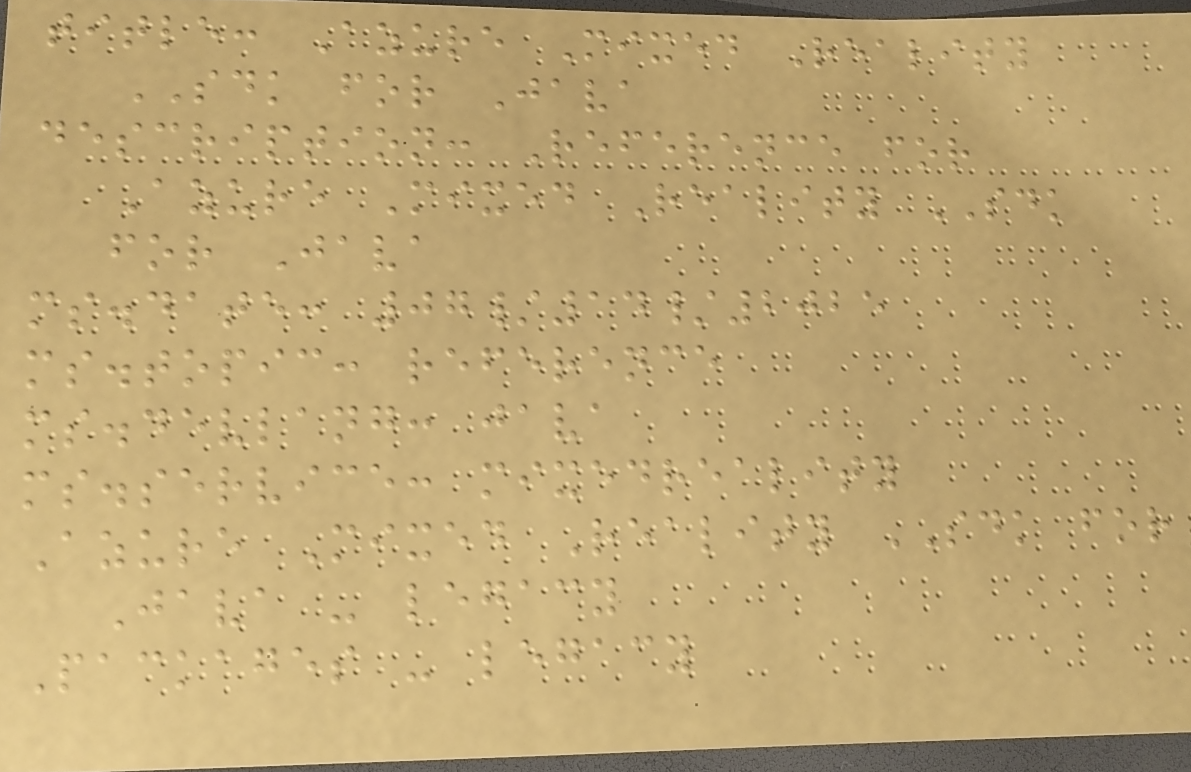title: Azure Mixed Reality
SDK for Java
description: Reference for
Azure Mixed Reality SDK
for Java
ms.date: 07/14/2025
ms.topic: reference
ms.devlang: java
ms.service: mixedreality
Azure Mixed Reality SDK for
Java - legacy
Packages - legacy
